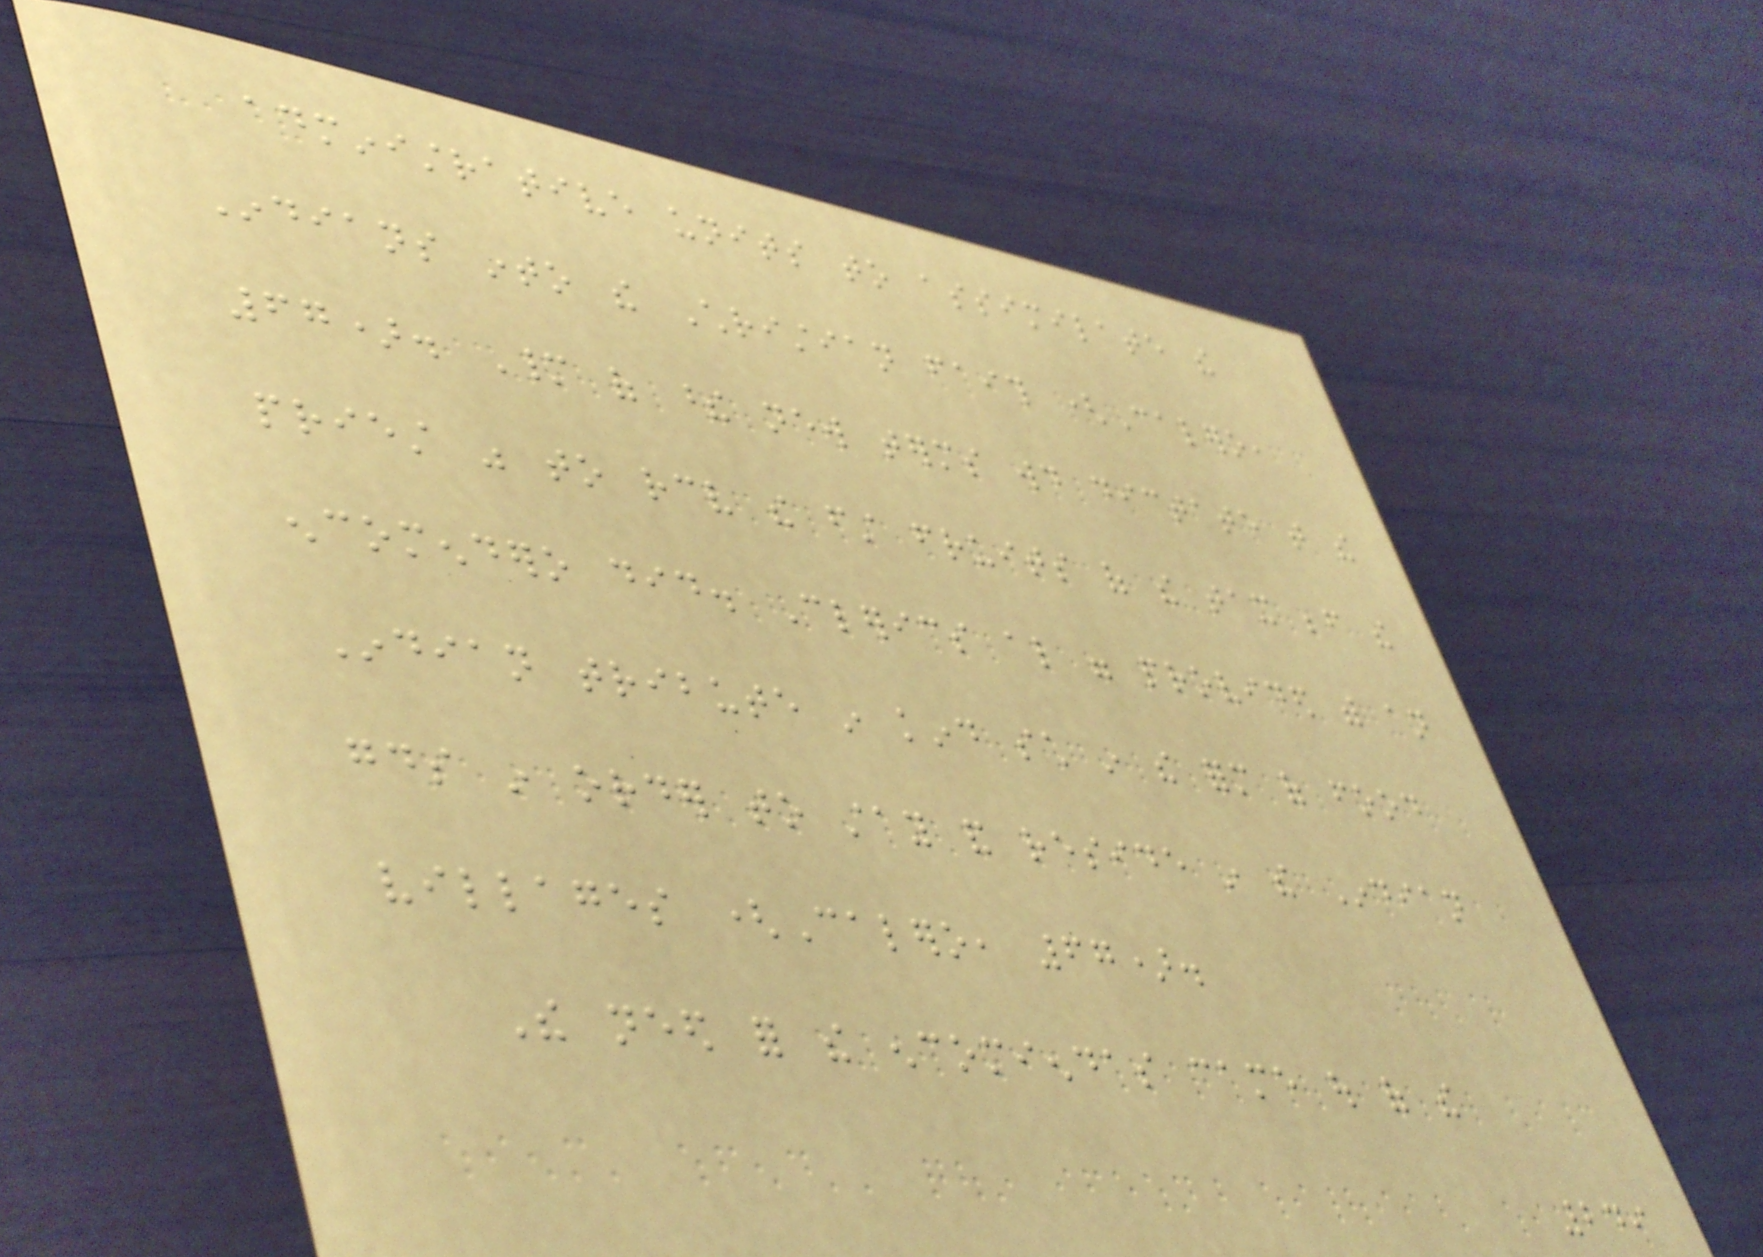administrative units to assimilate the
Indians into the Christian faith (Calero,
67). Many of these new terms would dictate that the
priest was to receive the first fruits of the tax before the
encomendero did. Clerics also were provided with an
Indian tribute in kind such in the form of food
goods in order to stay and reside in the Indian
villages (Calero, 67).
The need for the encomiendas came out of the
249
